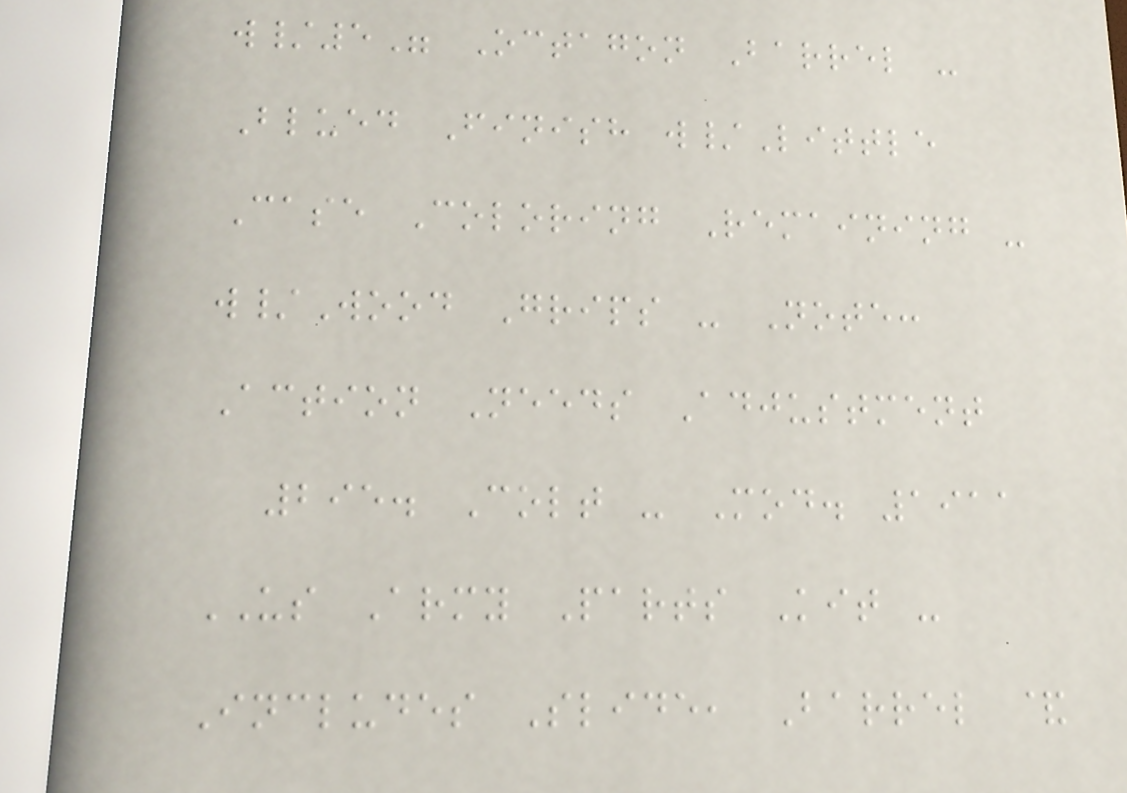w/5" Octagon Barrel -
Blued Finish w/Little
Case Coloring Remaining -
w/Wood Grips - Note:
Action Needs Adjustment
295. Colt - Mod. 1911
US Army Parts Kit -
Includes Slide, Barrel &
